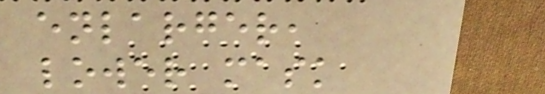enlarger,
lower mask
